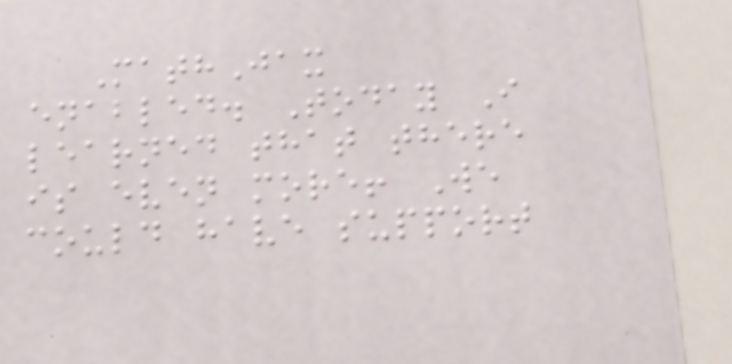MathJax
enabled. Today I
learned that there
is even more! We
could have support
